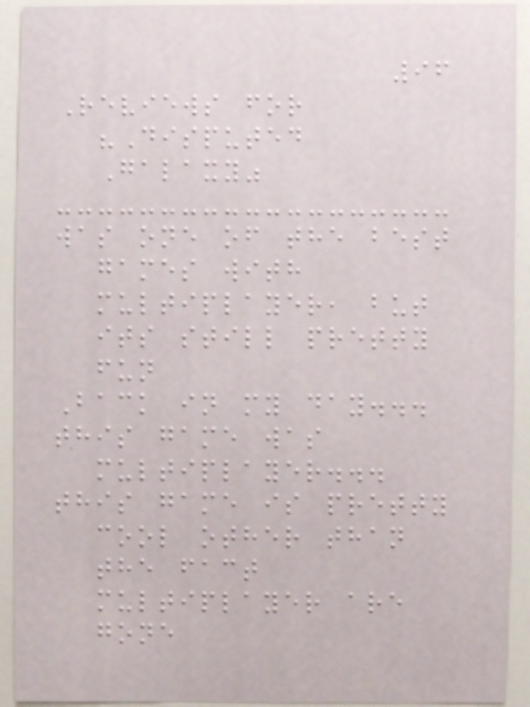96
Reviews for
"Disputed
Galaxy"
was one of the best
games with
multiplayer, but
its still pretty
fun
Back in my day...
this game was
multiplayer...
this game is pretty
cool other than
the fact
multiplayer are
gone
